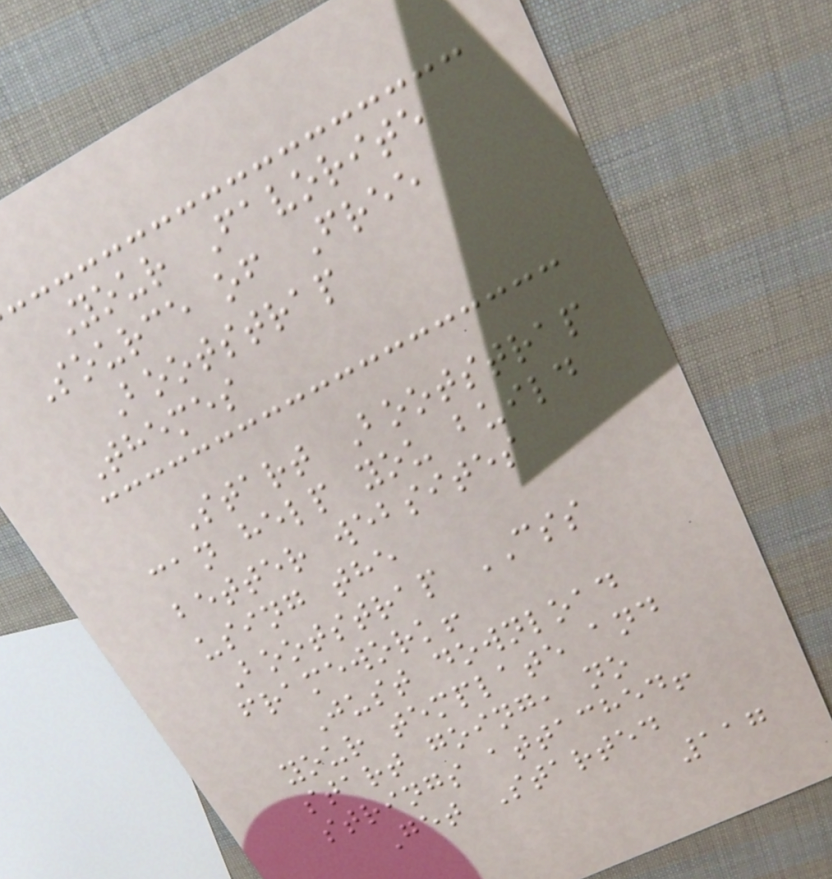Your Favorite
Source of Free
Bootstrap
Themes
Start Bootstrap
can help you build
better websites
using the
Bootstrap CSS
framework!
Just download
your template and
start going, no
strings attached!
Get Started
117
